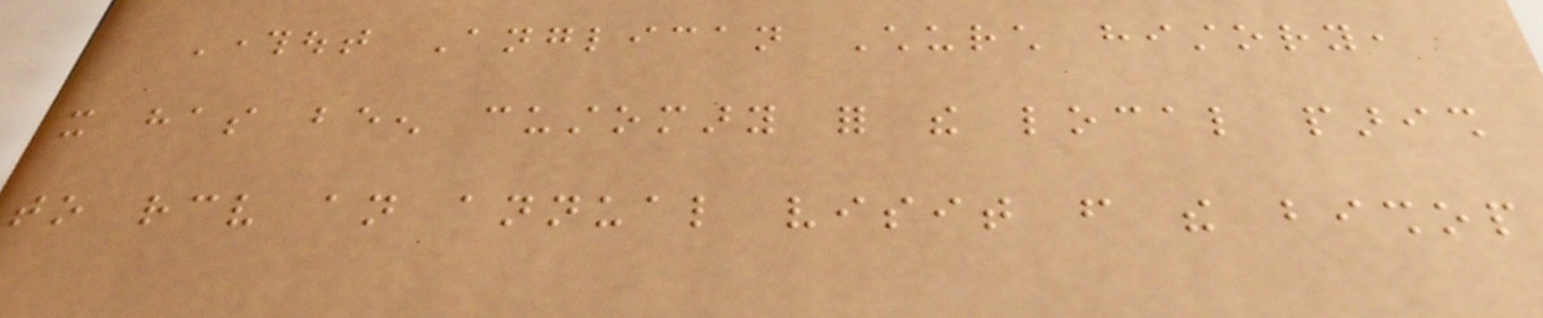Throughout Anglican Church history,
it has been customary for the local parish
to receive an annual visit from the bishop
